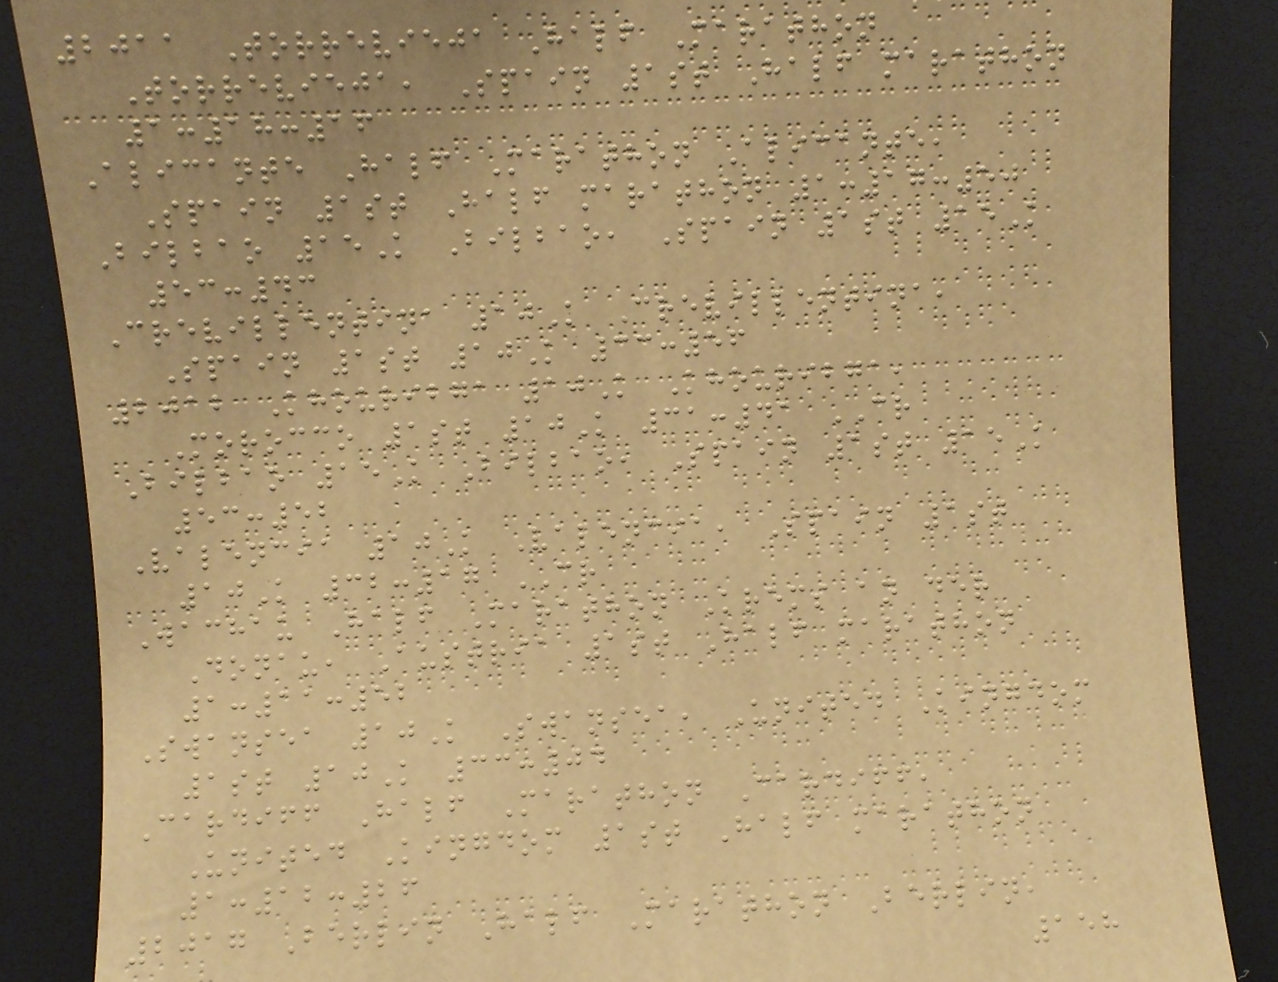2011 Torrevieja Half Marathon
Torrevieja, Spain 1st Half marathon
1:18:16
Alicante Half Marathon Alicante,
Spain 1st Half marathon 1:17:50
Bilbao 15K Bilbao, Spain 1st 15K
53:43
Crevillentina 10K Crevillentina,
Spain 1st 10K 33:56
2012 Khouribga 10K Khouribga,
Morocco 1st 10K 31:41 CR
Bilbao 15K Bilbao, Spain 1st 15K
53:52
Valencia 10K Valencia, Spain 1st
10K 32:17 CR
Wachau Half Marathon Krems an der
Donau, Austria 1st Half marathon
1:11:52
Swansea 10K Swansea, United Kingdom
1st 10K 33:04
Cardiff Half Marathon Cardiff,
United Kingdom 1st Half marathon
1:12:26
2017 Berlin Half Marathon Berlin,
158
